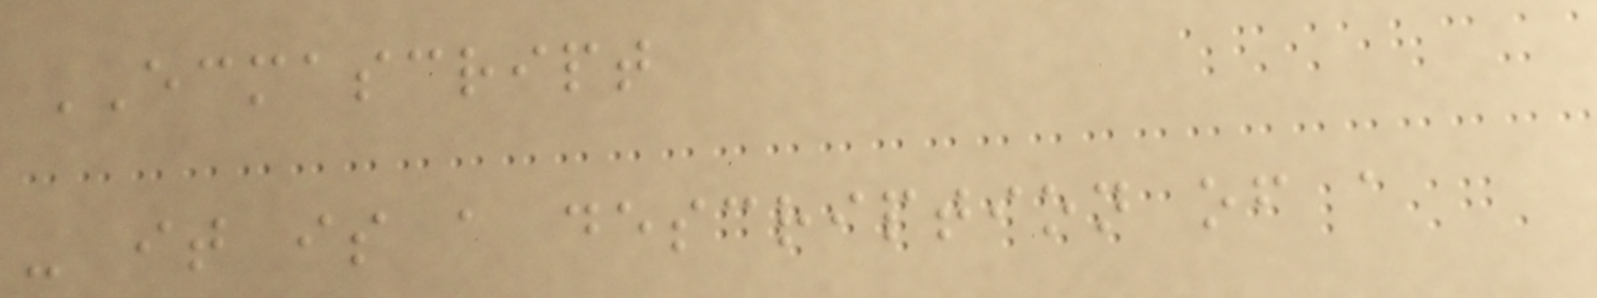ECMASCRIPT
- it is a description of a
